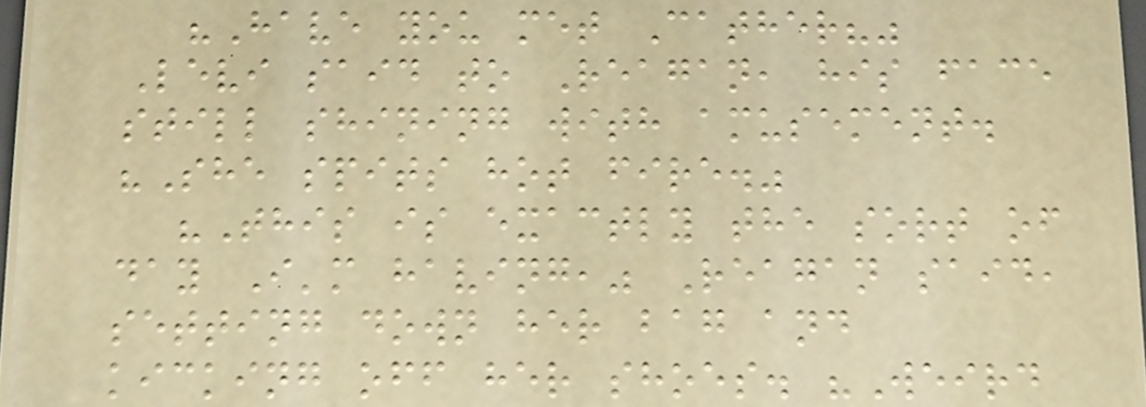"Have you met Cather?"
Levi said to Reagan, his face
still shining with amusement.
"She spits hot fire."
"This is exactly the sort of
day I'm having," Reagan said,
setting down her bag and
kicking off her shoes. "Weird
